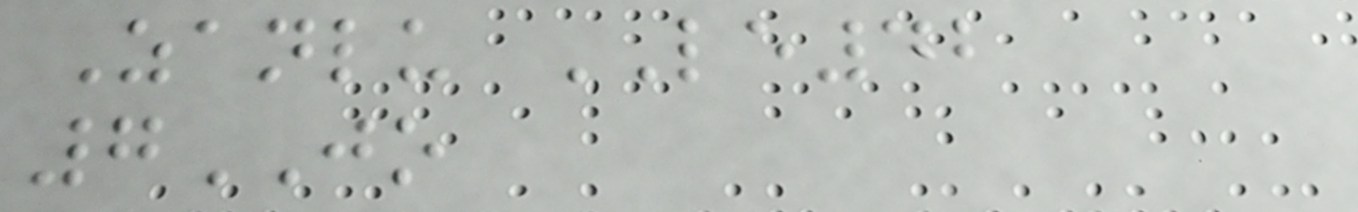Zanlu LE42
7JO
